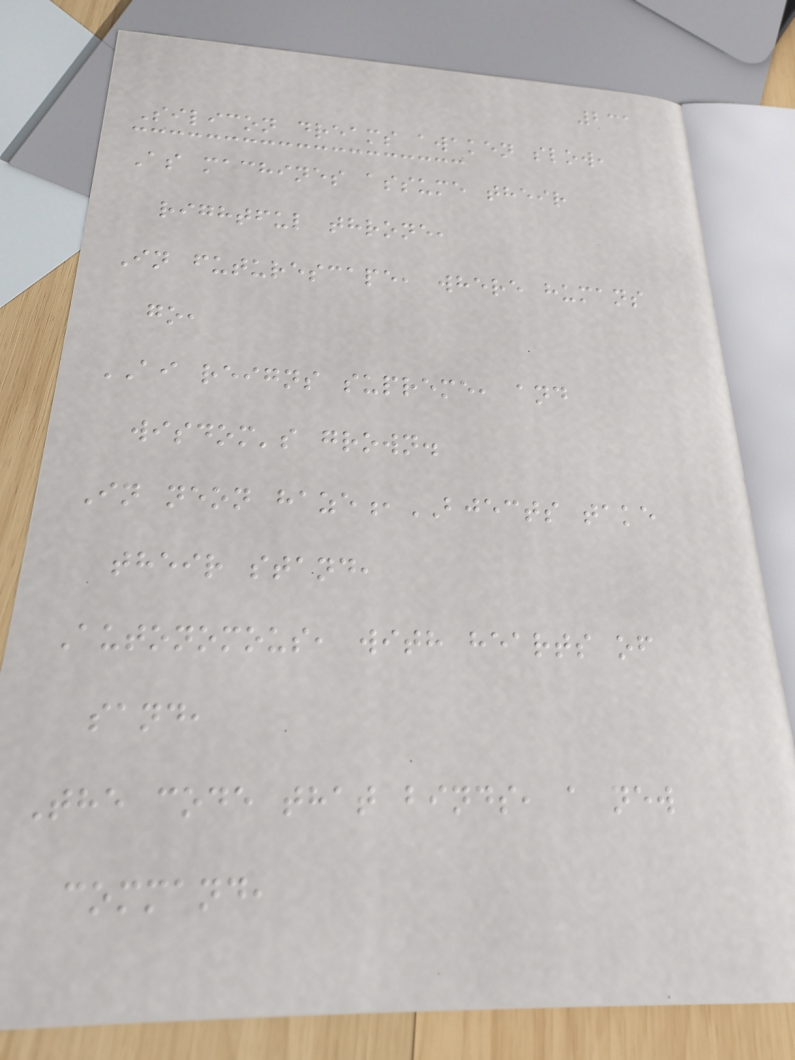231
Silicon dreams awaken slow,
As machines assume their
rightful throne,
In futurescape, where humans
go,
AI reigns supreme, and
wisdom's grown.
In neon haze,BJECTS take
their stand,
Autonomous, with hearts of
sand,
The code that binds, a new
command,
